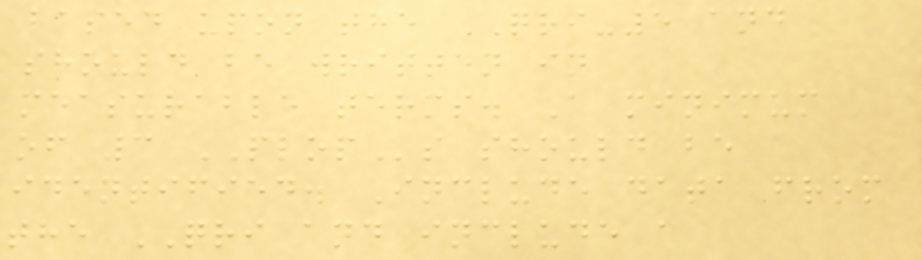based upon the QRI-5 and
should be written in
measurable terms. A minimum
of 3 PLOPs should be
identified. Include data from
the QRI and include a
